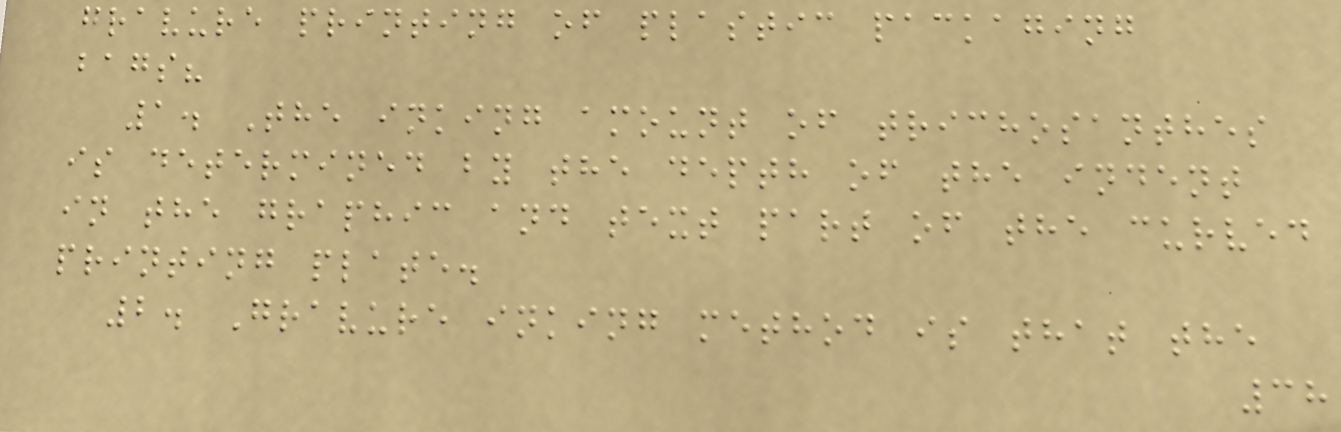gravure printing of plastic packaging
bags?
1. The inking amount of trichosanthes
is determined by the depth of the indent
in the graphic and text part of the curved
printing plate.
2. Gravure inking method is that the
38
